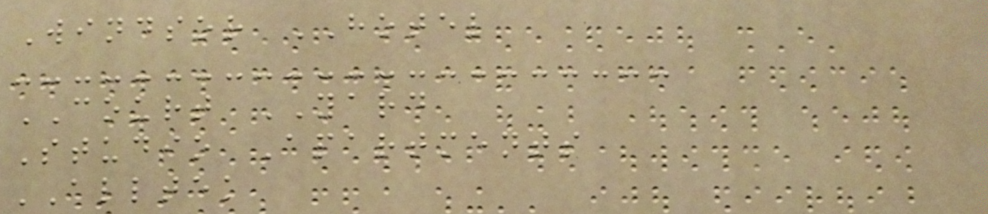Windsor HOTEL
COURT YARD
Studio Apartments
ALLTEK
